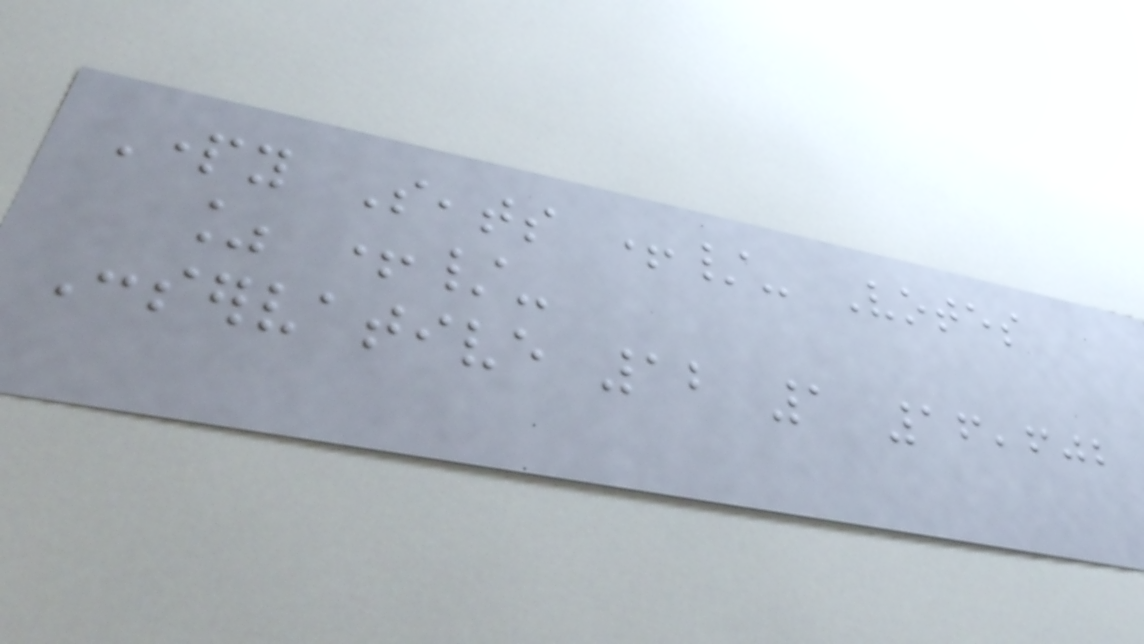Party Seats +/- Votes
% +/-
Conservative 12 1 16,602
